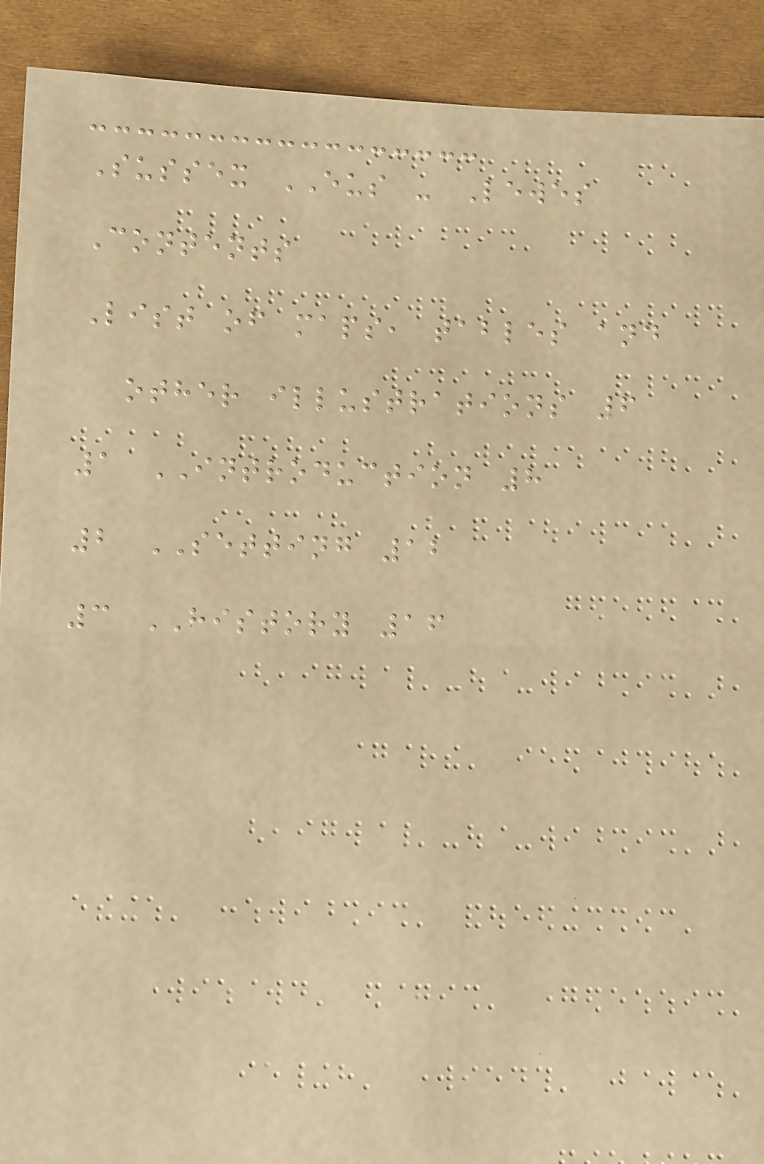Sussex EUS - Lewes
Contents
List of maps, tables and
other illustrations 6
1 INTRODUCTION 8
2 SETTING 12
3 HISTORY 16
